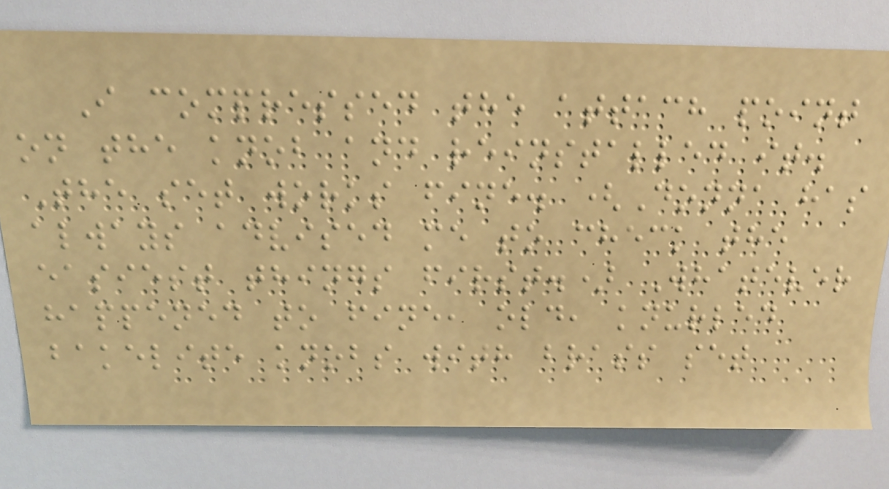I compressed the attach point
on the knob and reinstalled it.
The set works fine. (Donna has
always advised me to check the
easiest things first.) Whatever
happened to fine, old, knurled
bakelite knobs with brass set
